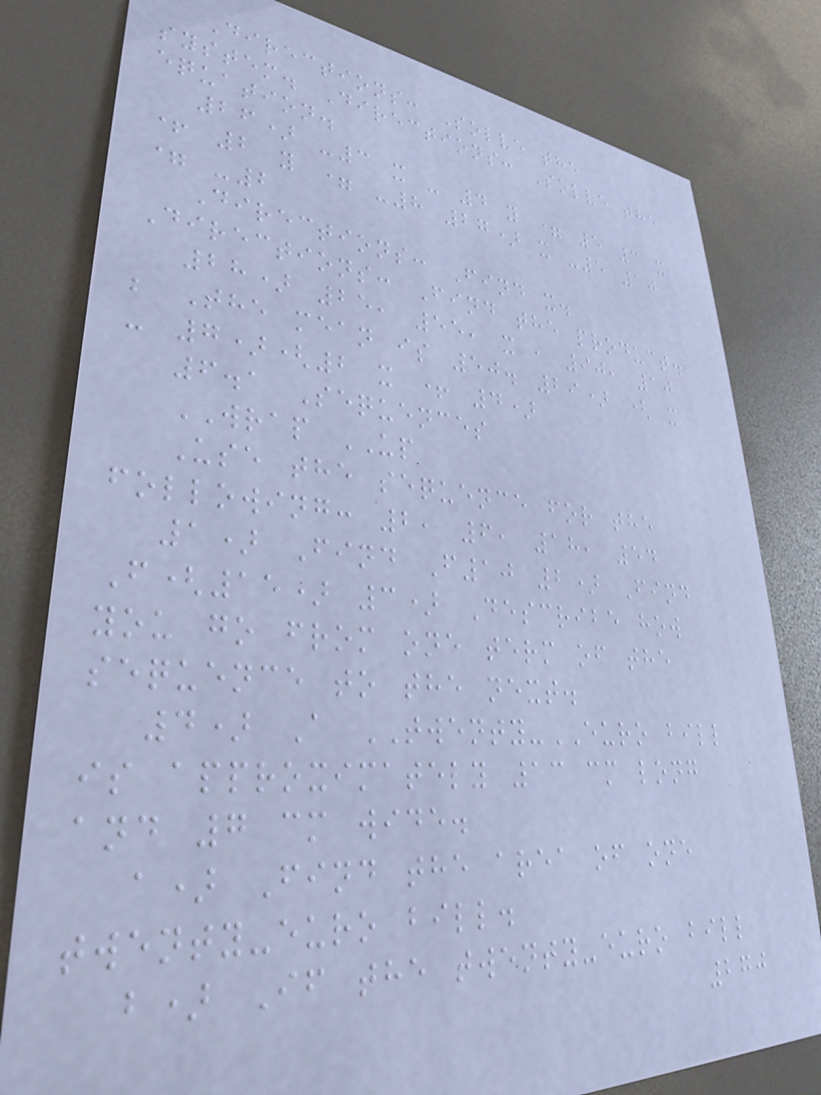Directions: Solve the
system. Directions: Solve the
equation.
26) -3 x - 4 y = 5 3 x
+ 2 y = -8 27) x -5 10
= -2
Directions: Find x.
Directions: Find the product.
28) 25, 55, x , 90, 10
; The mean is 50. 29) ( x
- 7)(2 x + 4)
6.1 Sequences
WRAP UP
Use the sequence for the
following: 2, 6, 18, 54
1) Find F10 2) Find
F(15) 3) Describe how
you go from one term of the
sequence to the next.
4) A TWENTY-EURO bill
is approximately 13 cm long
and 7 cm wide.
a) Find the area of one
twenty-euro bill.
b) If the twenty-euro bill
270
